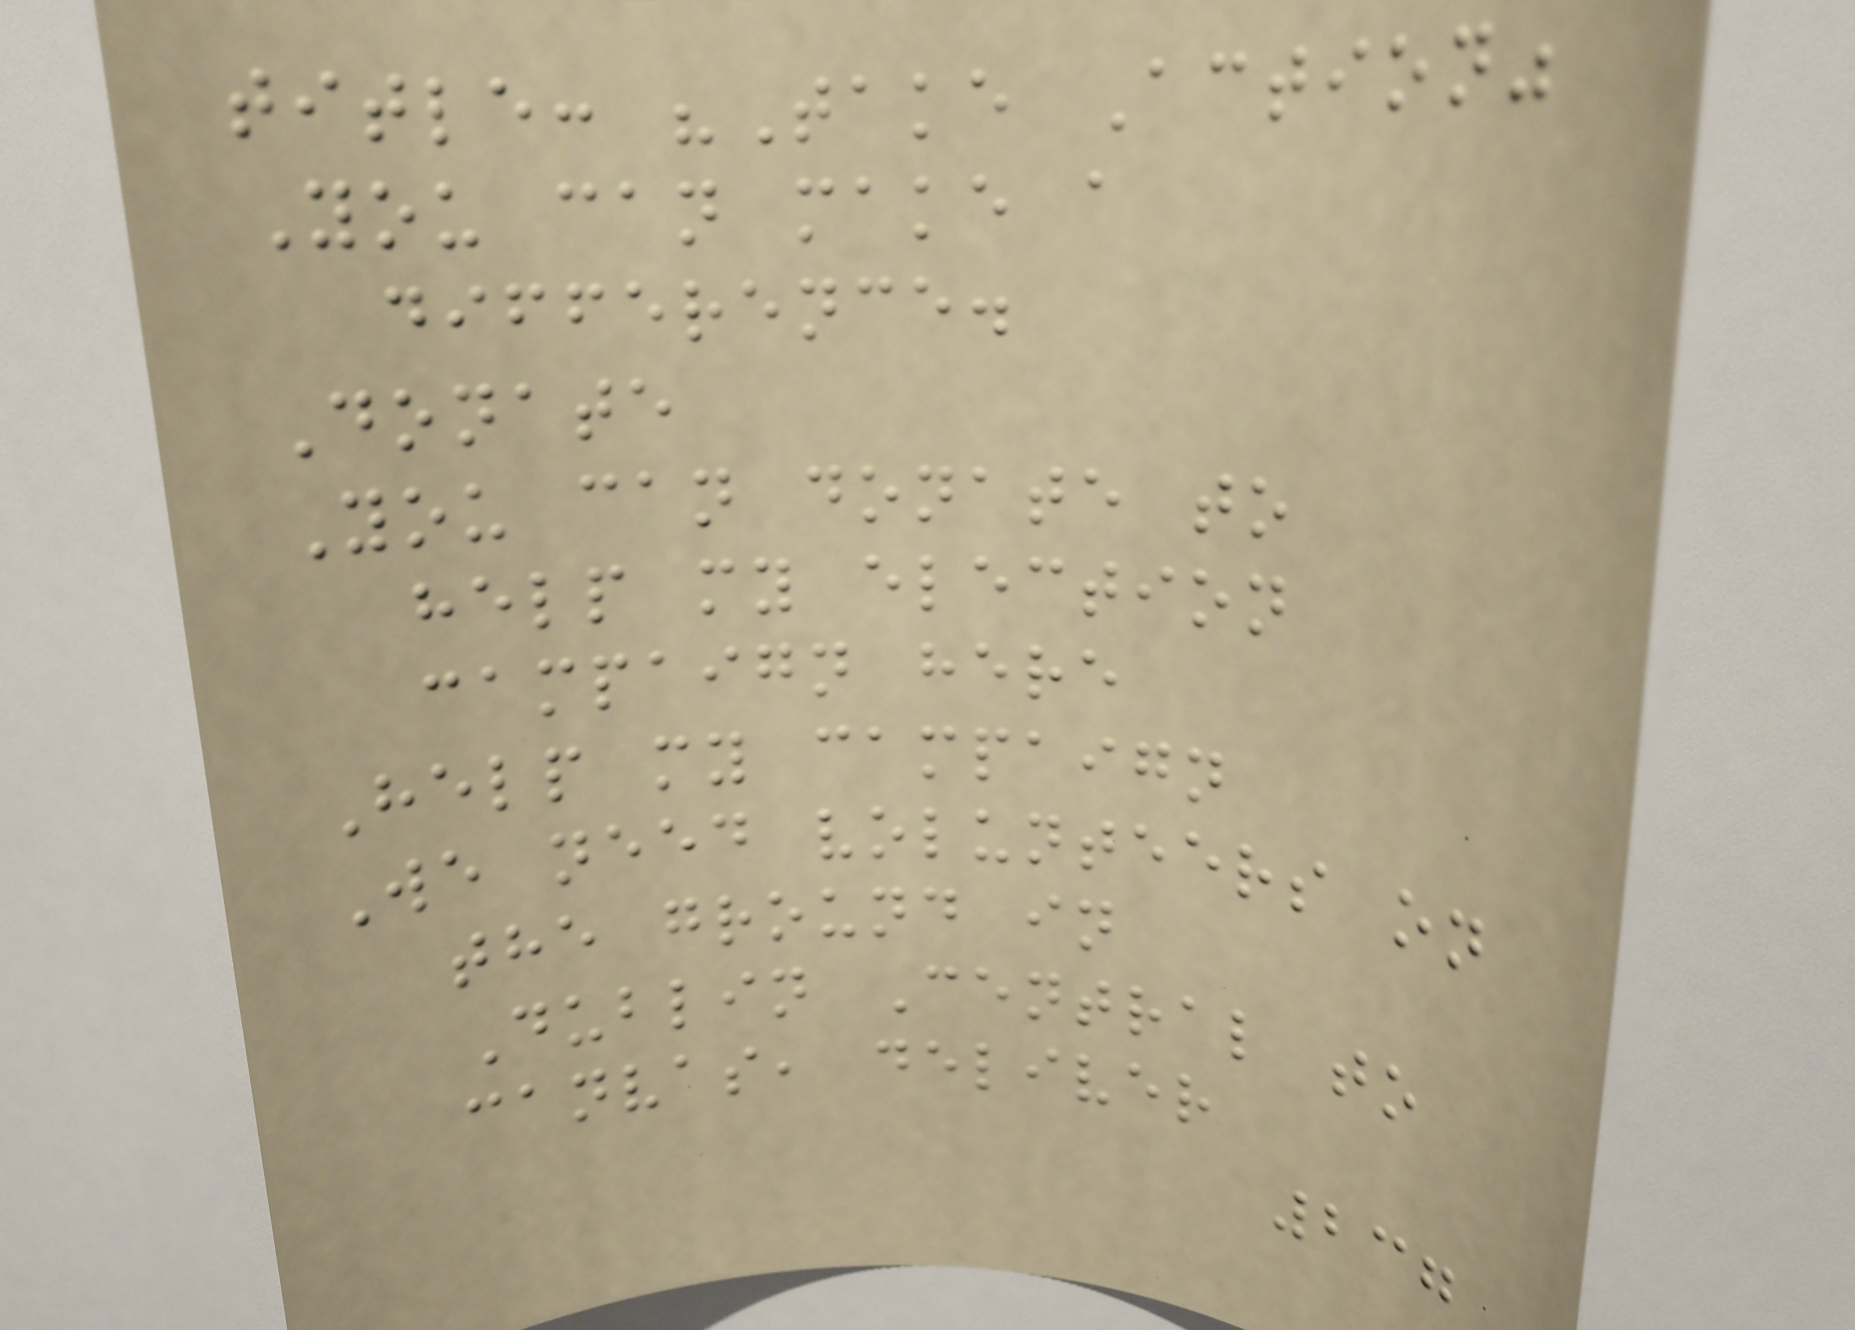title: "Take Action"
You can make a
difference.
Donate
You can donate to
help my election
campaign here
Help my campaign
We need volunteers on
the ground in
Dublin Central to
canvas, deliver
237
